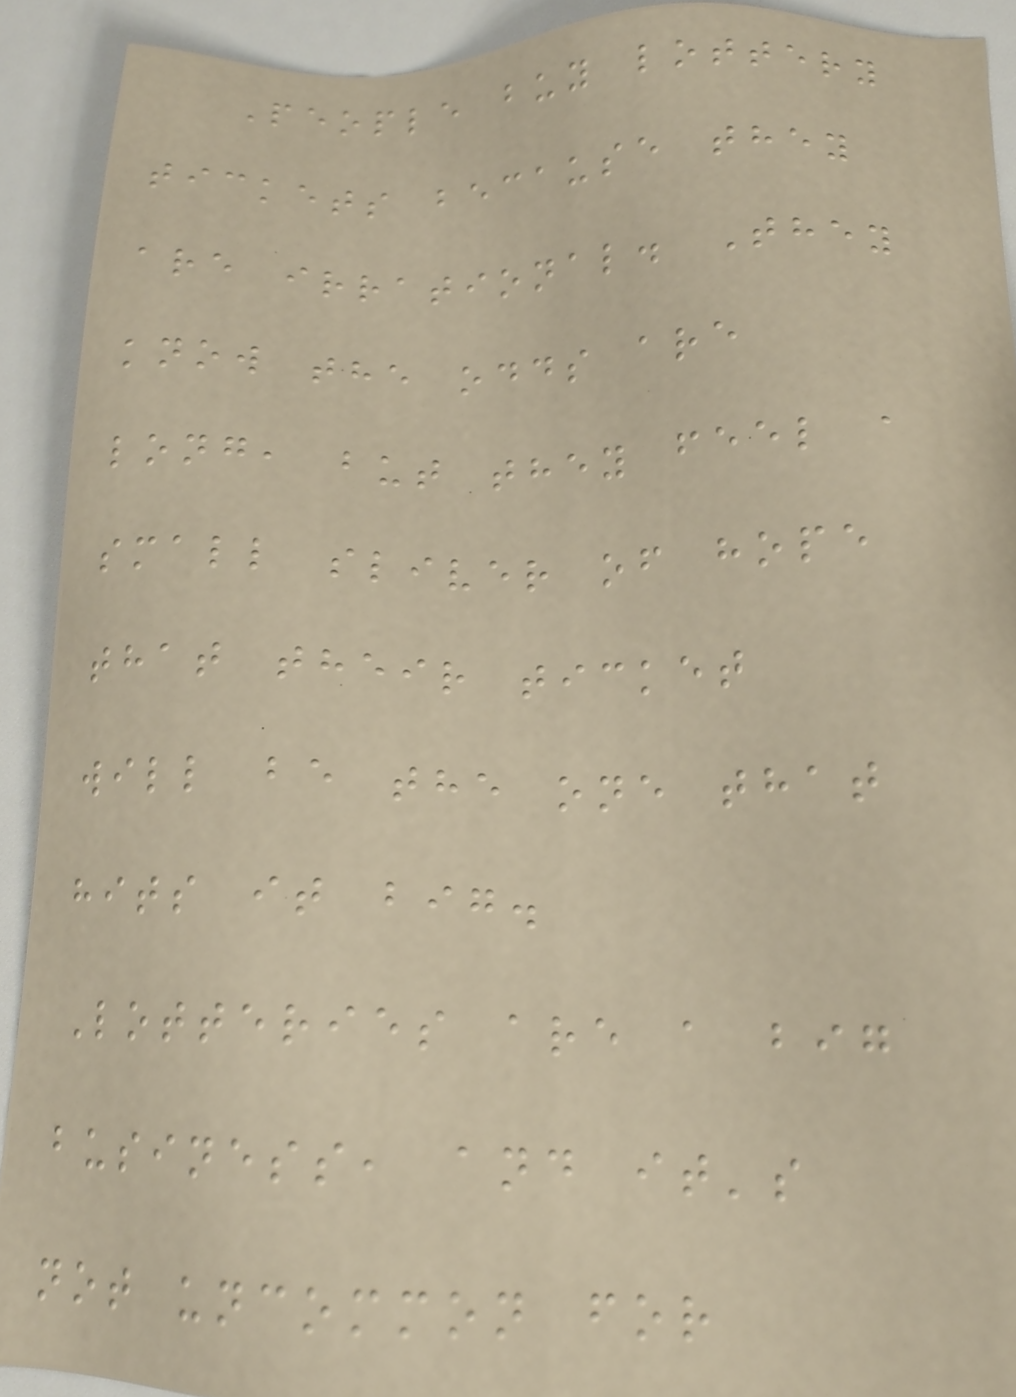People buy lottery
tickets because they
are irrational. They
know the odds are
long, but they feel a
small sliver of hope
that their ticket
will be the one that
hits it big.
Lotteries are a big
business, and it's
not uncommon for
